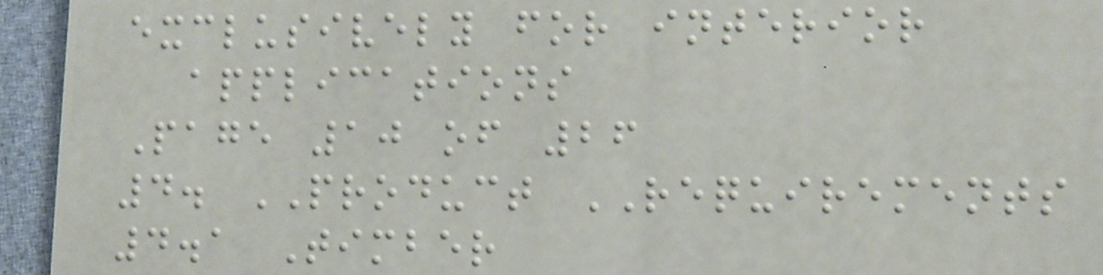exclusively for interior
applications
Page 10 of 26
4. PRODUCT REQUIREMENTS
4.1 Timber
